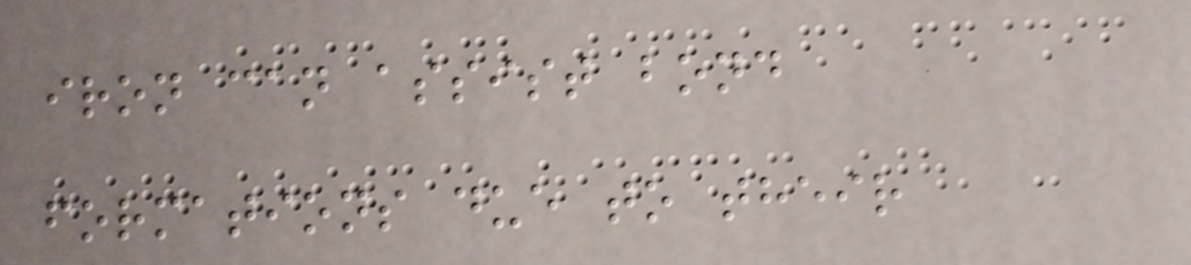iron can assist bond
formations due to their
